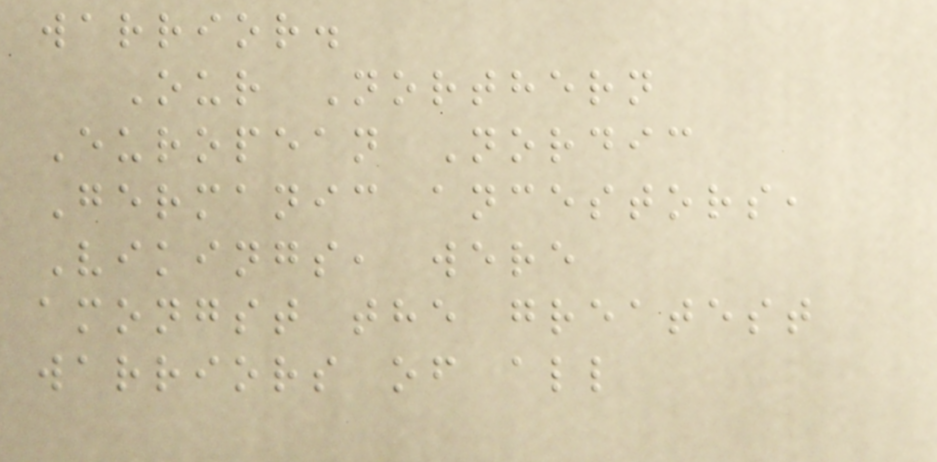warrior.
Our Northern
European Nordic
Germanic ancestors,
Vikings, were
amongst the greatest
warriors of all
